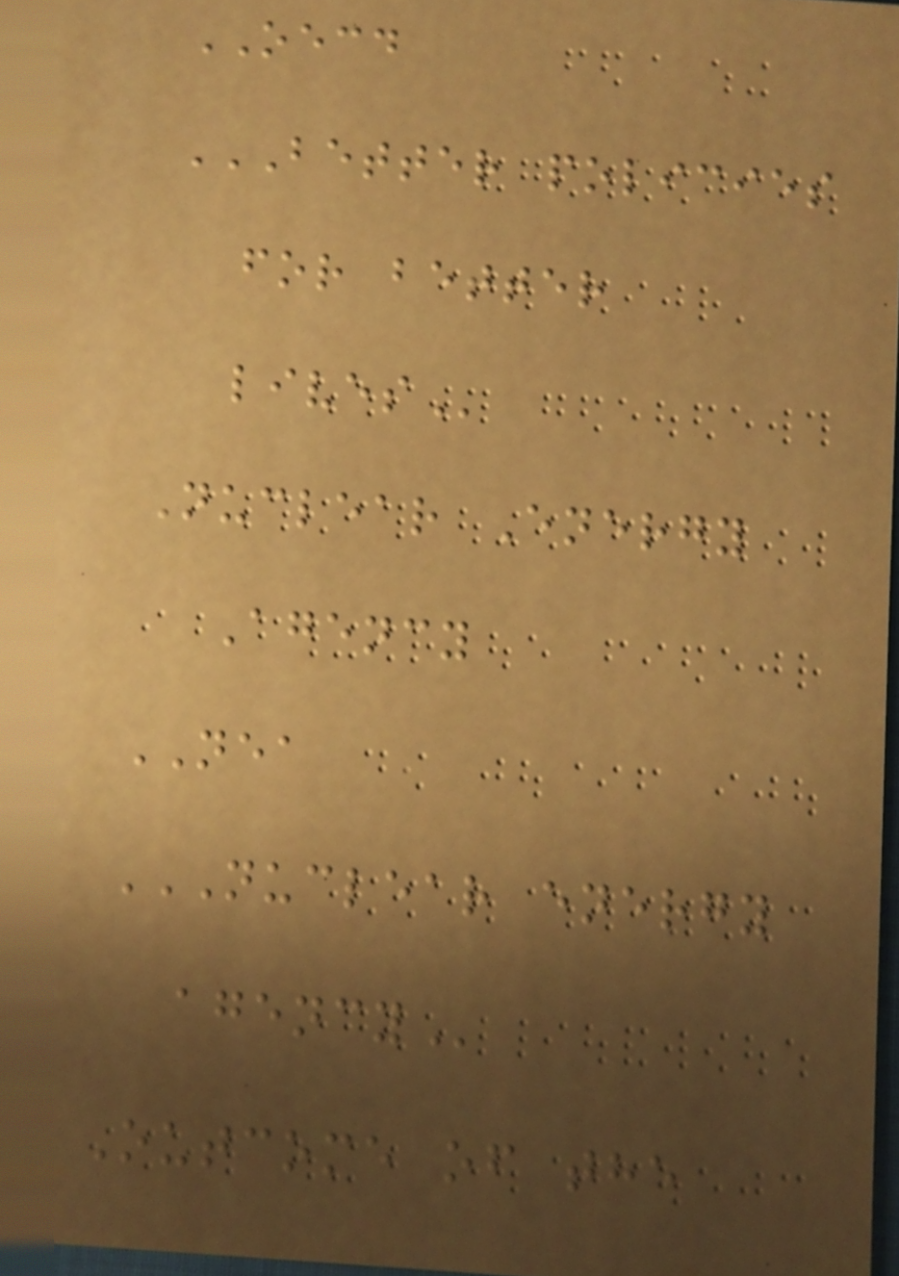OECD
BETTER POLICIES
FOR BETTER
LIVES
Nuclear Energy
Agency
NEA
NUCLEAR ENERGY
AGENCY
Outcome of the
